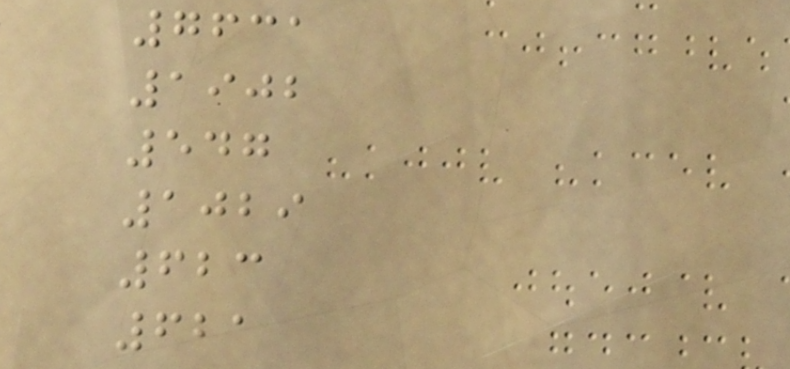7631
1902
547
1029
623
621
